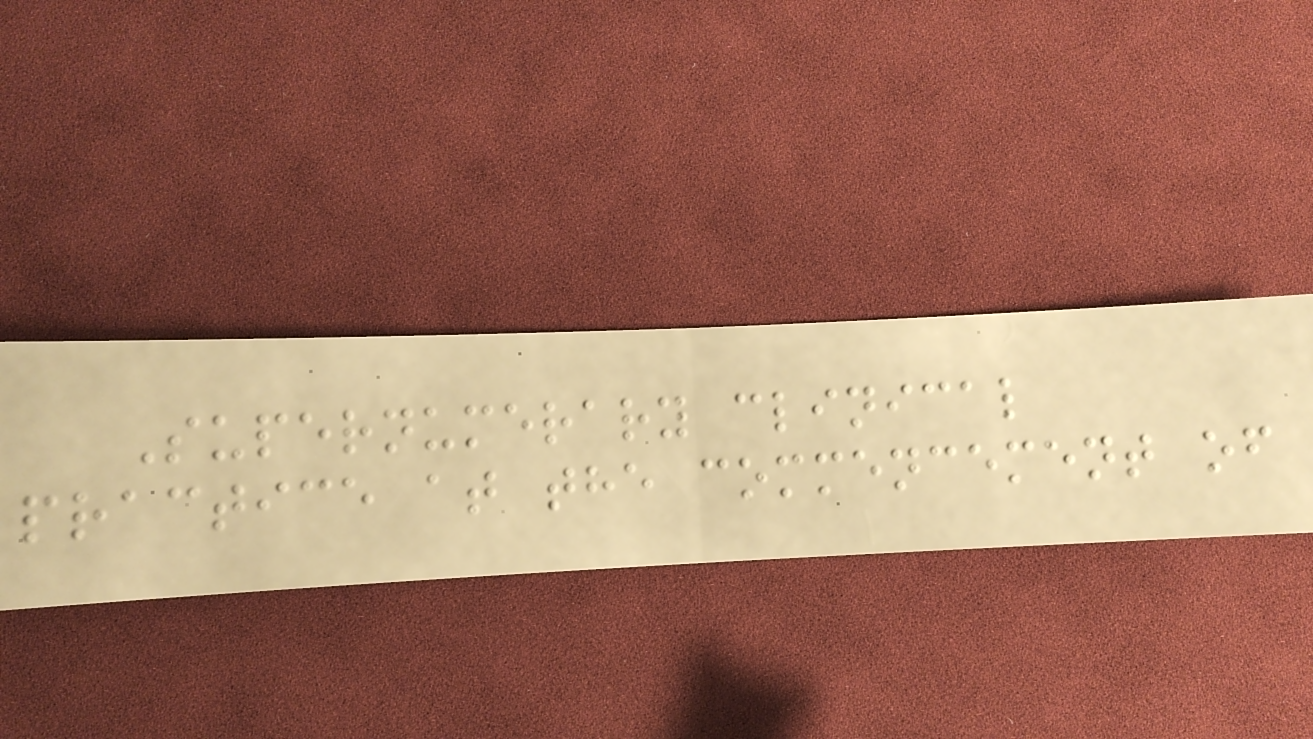Supernumerary clinical
practice at the commencement of
